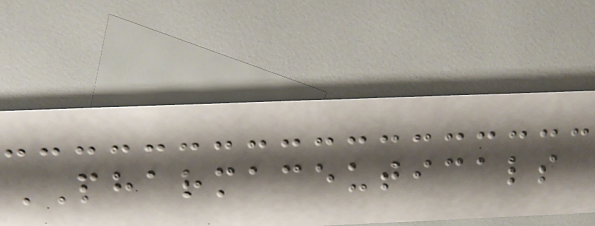PHARMACEUTICALS
